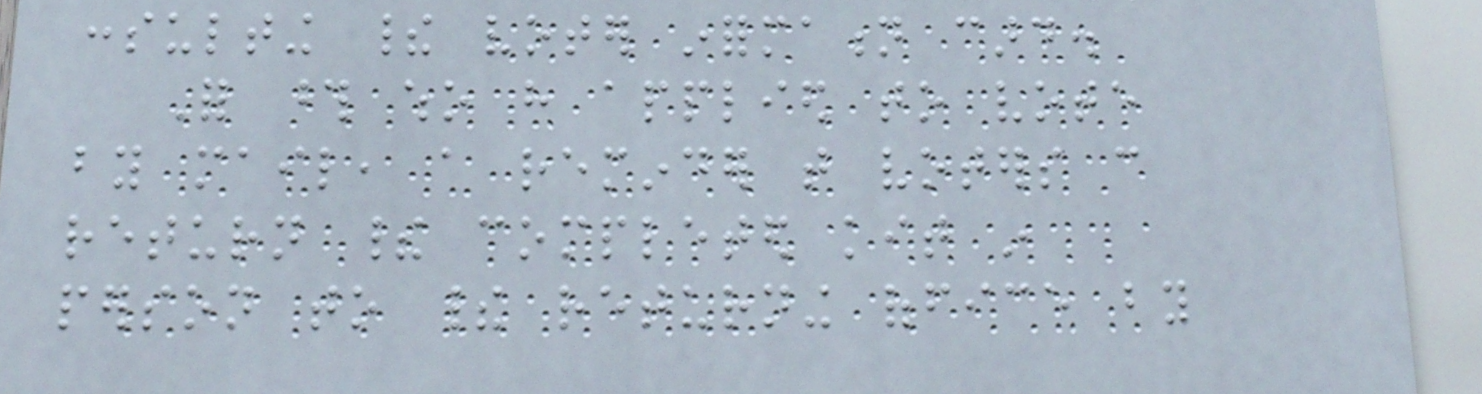consulting their voter information card.
For those who have applied to vote
by mail, a reminder that voters can
return their completed kit in
person to their returning office by
